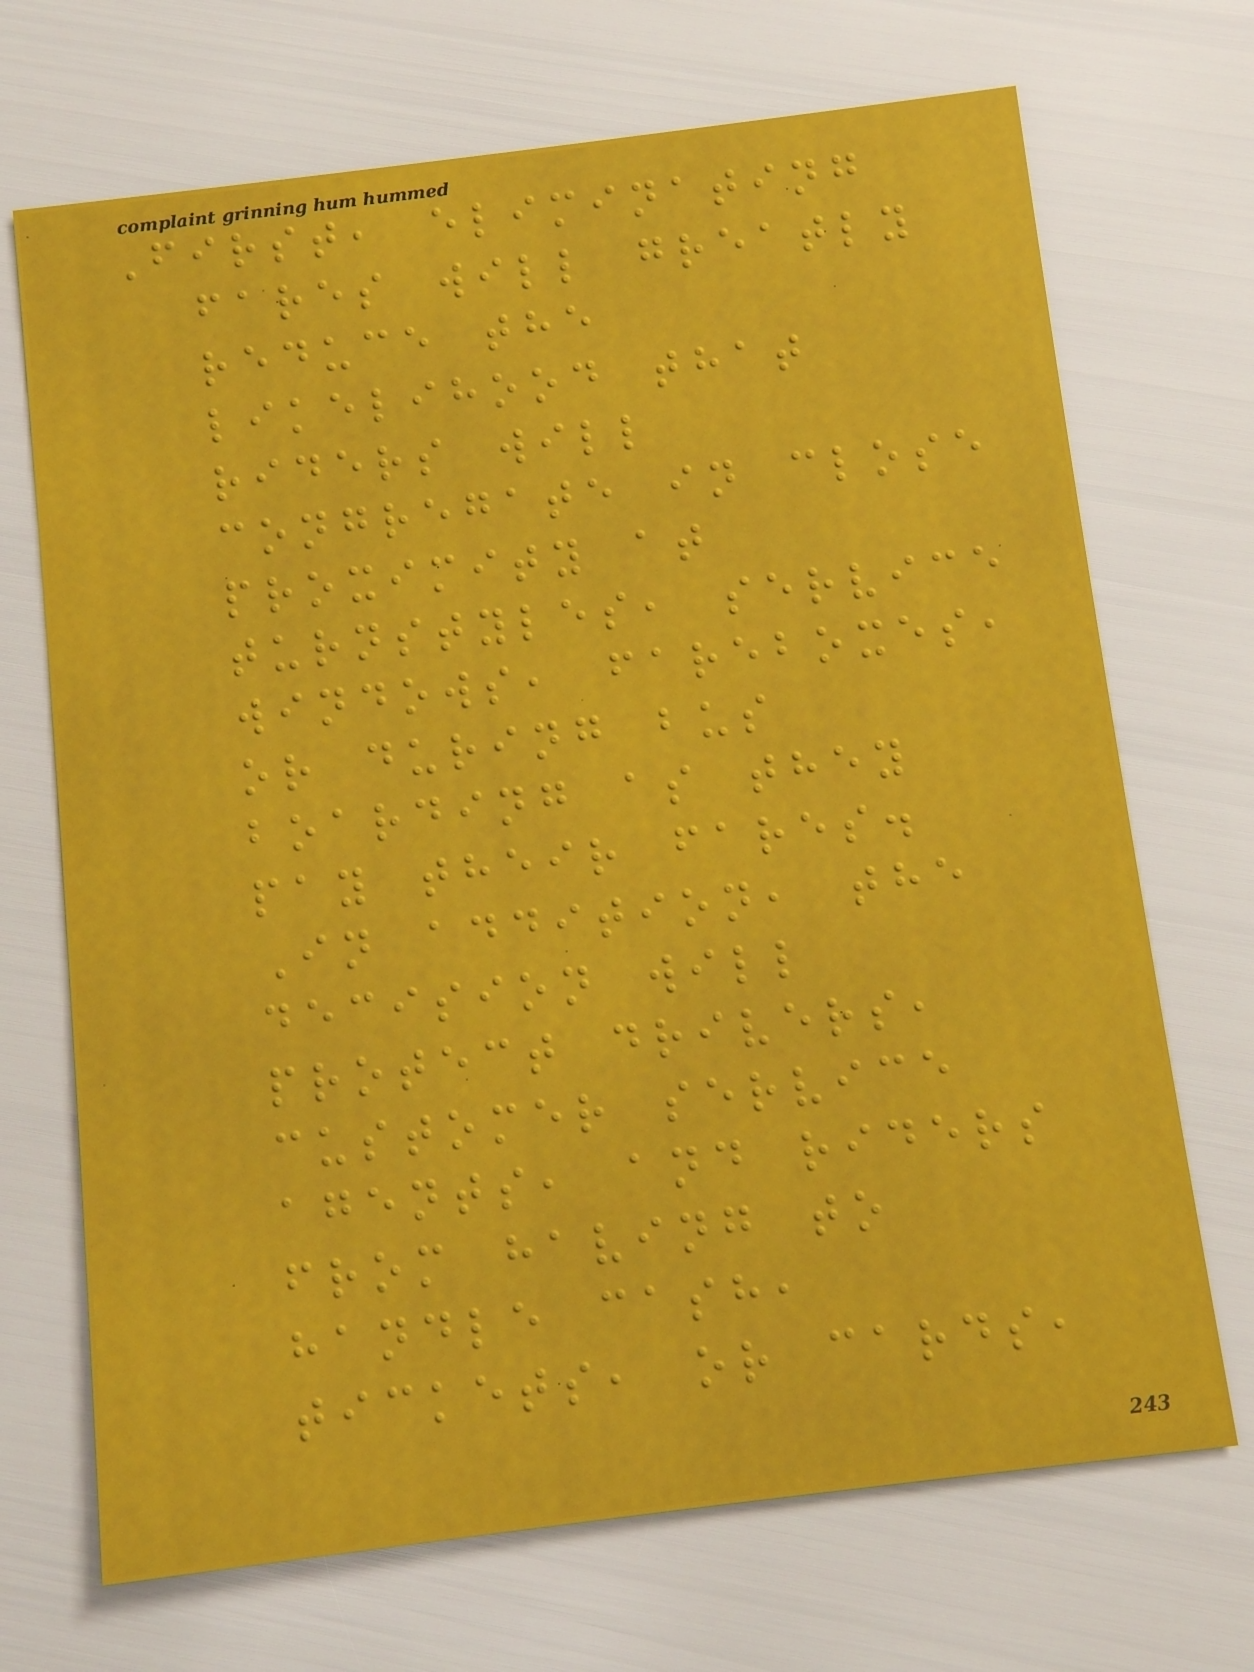First, eliminating
fares will greatly
reduce the
likelihood that
riders will
congregate in close
proximity at
turnstyles, service
windows, fareboxes,
or during bus
boarding as they
pay their fares.
In addition, the
decision will
protect drivers,
customer service
agents, and riders
from having to
handle cash,
tickets, or cards,
